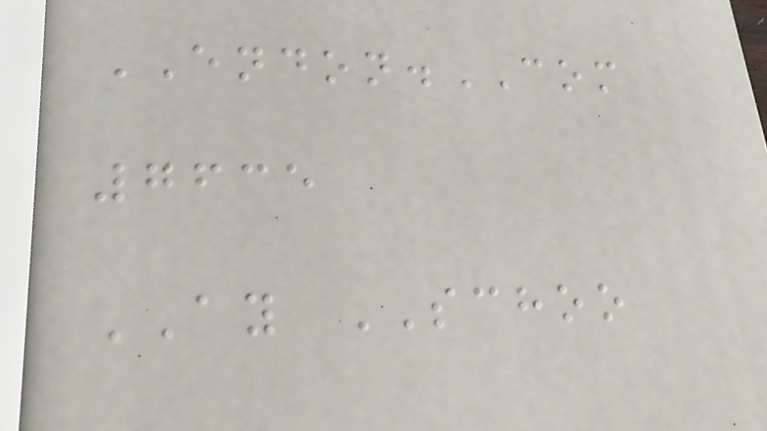ENDON.COM
7635
AY SCHOO
